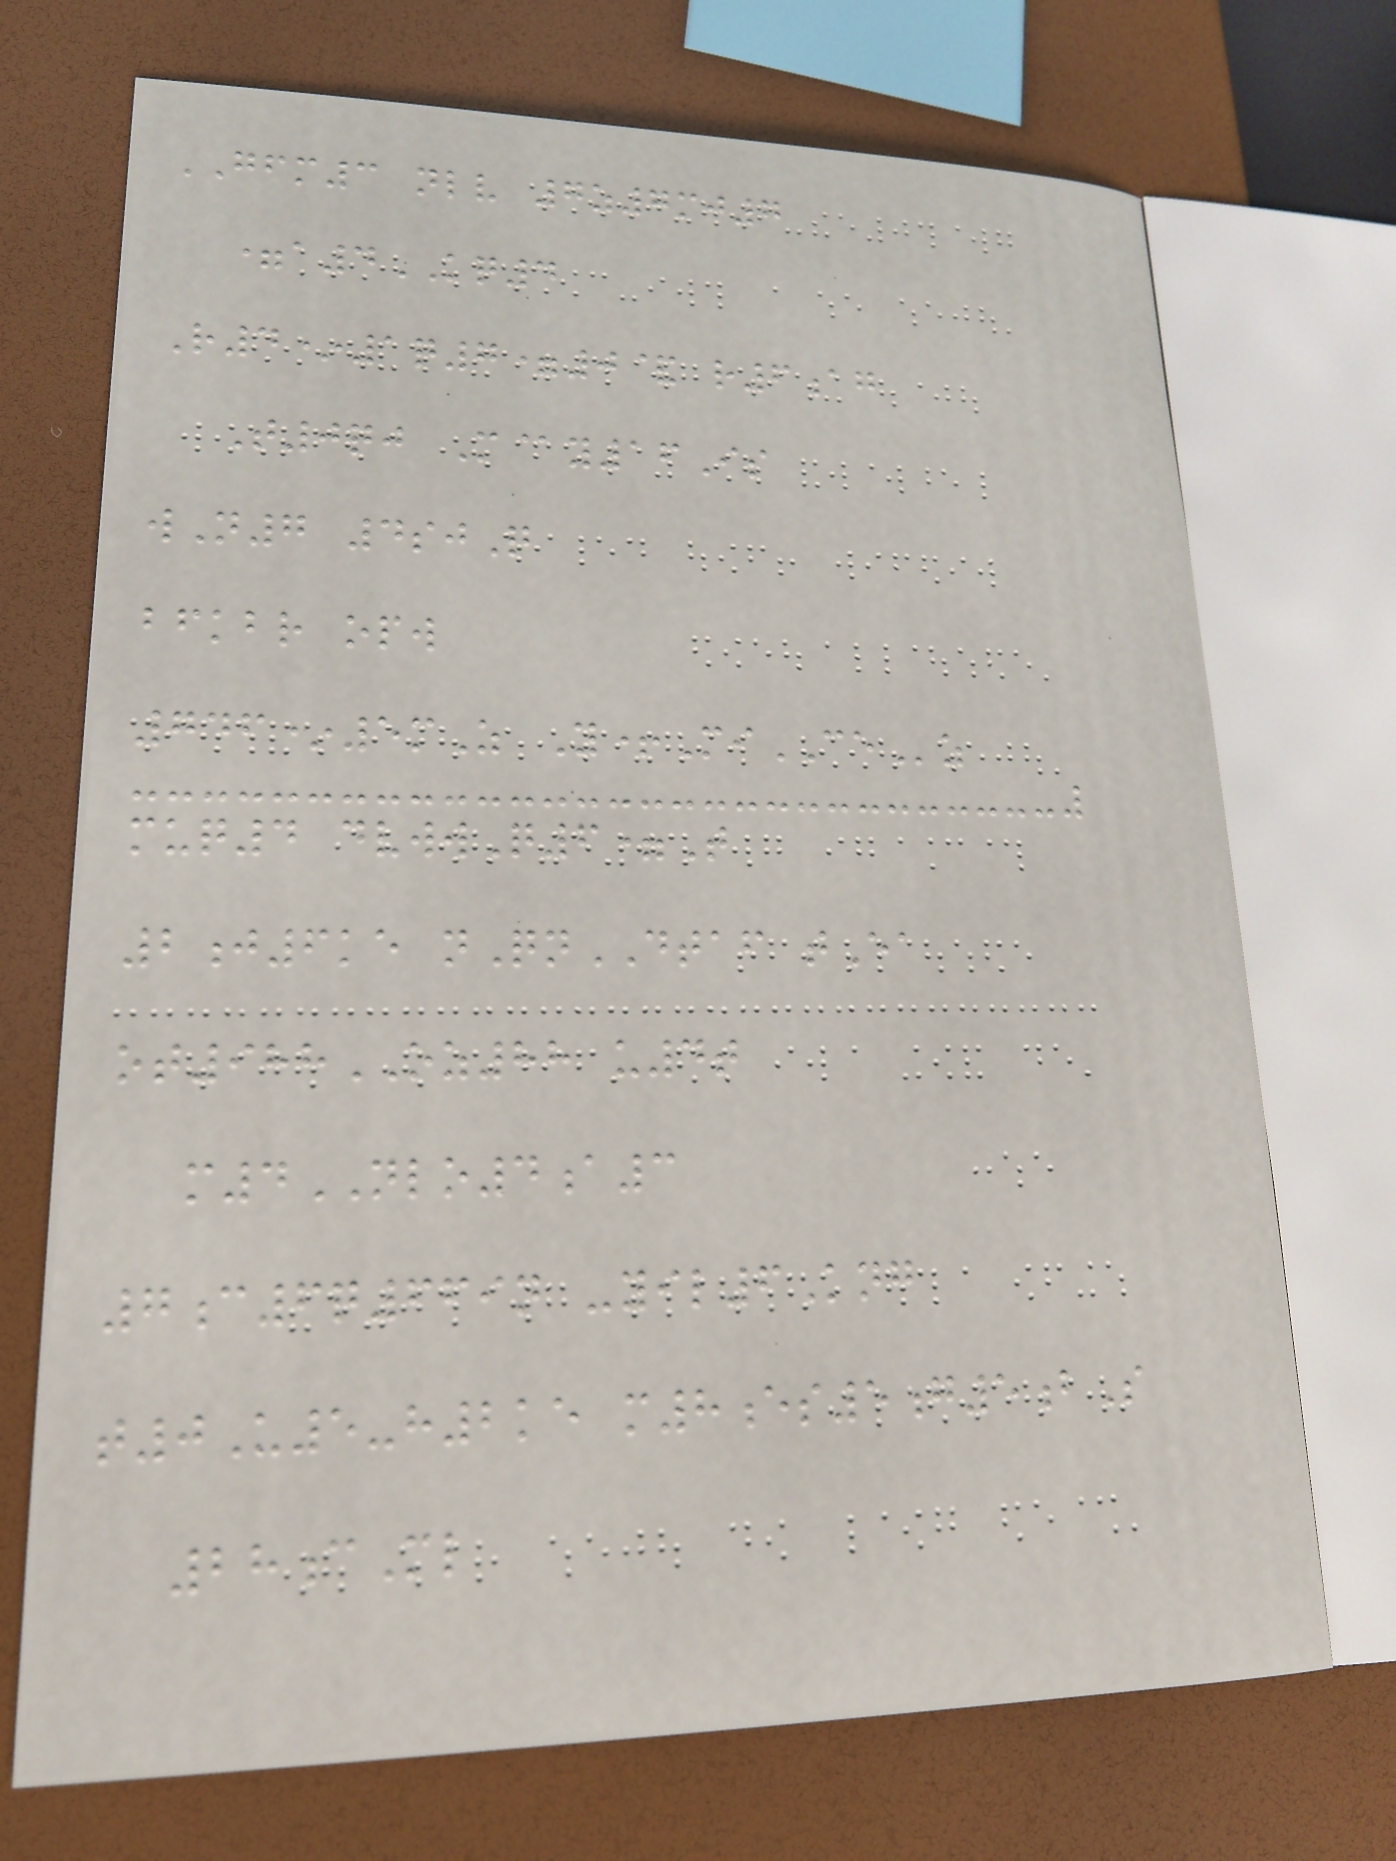GFM3 nlv 7z7mj7
=a4KQ4
R4*1q7=0& r6ag
T0qj M@y16Is
wN7 4sjQ
bfkbr opw
746*5mZ Y+MiCEz
muq4 dvwwQ6=T
2j6ke nQnDTAF tEa
ot988OZ88 u4t
m4NLO4a3
7c6q669n -yil6Kng
t0U5-h2ke m8es5g5bS
28cMl
